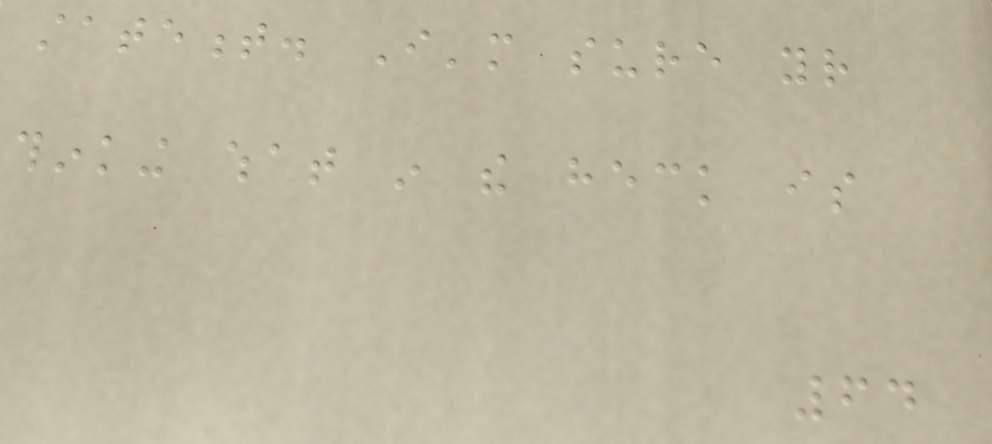statement. I'm sure your
thinking what in the heck is
64
